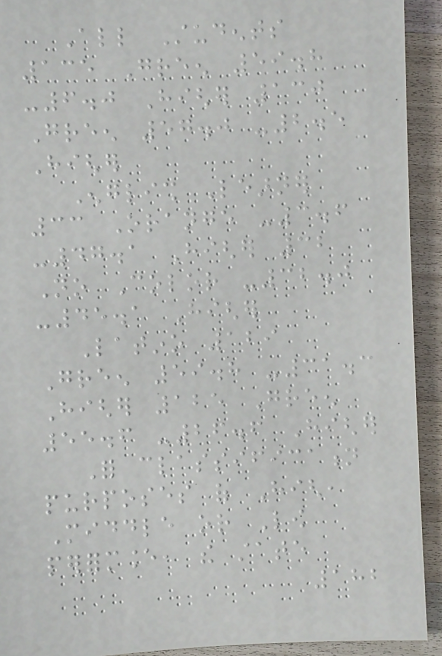All Students
135 Green 59.8
-6.0 Higher 130
Green 57.0 -2.5
Higher
English Learner
33 Orange -3.6
-47.1 Higher 32
No Color -32.0
-45.1 Higher
Latino 129
Green 59.8 -31.3
Higher 125 Green
55.6 -26.6 Higher
For classification
purposes of High,
Middle or Low
performance, the state
182
